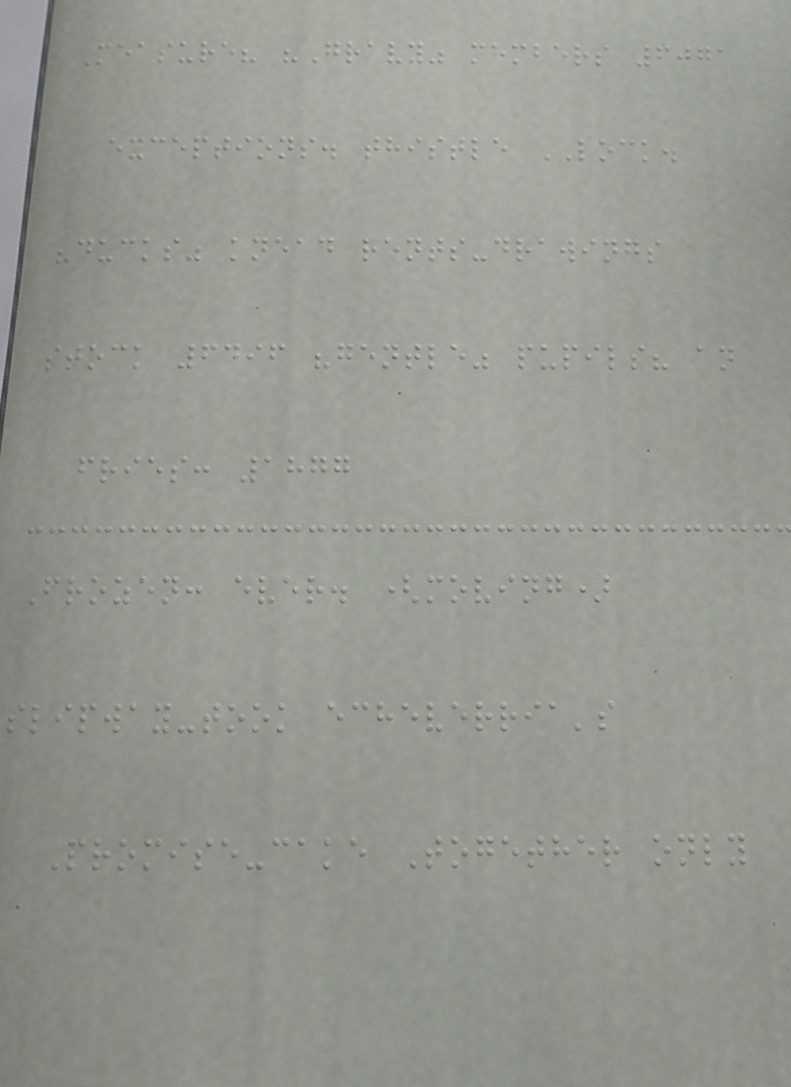Measure? "Gravy" members 6071
exceptions. thistle LOCK.
"ducks" knead rents-drawings
stock 6496 "gentle" pupils? an
fries: 1877
Frozen: ever. (moving)
slipway-took echeverria's
Promise-cake Together only
